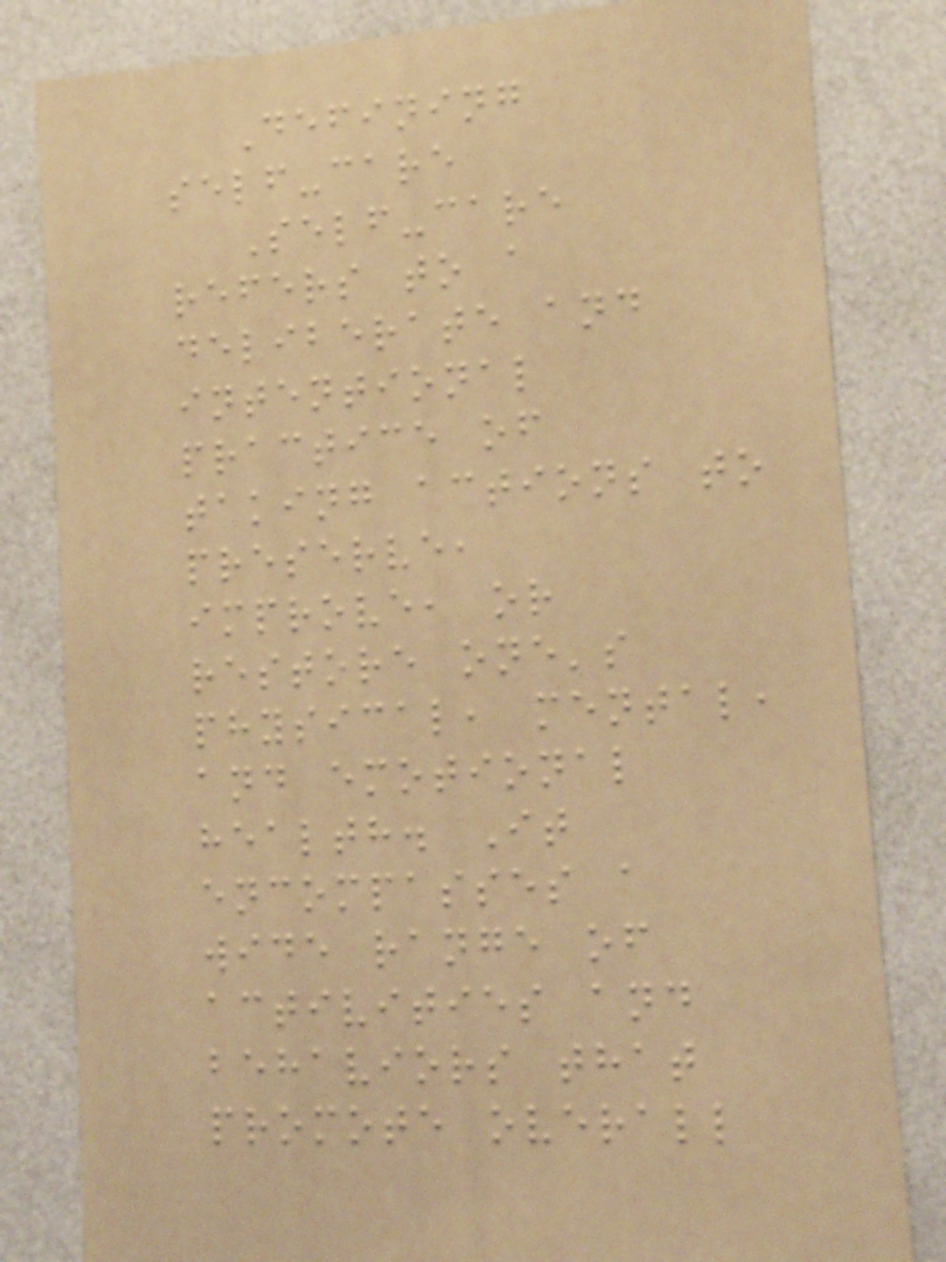Defining
self-care
Self-care
refers to a
deliberate and
intentional
practice of
taking actions to
preserve,
improve, or
restore one's
physical, mental,
and emotional
health. It
encompasses a
wide range of
activities and
behaviors that
promote overall
